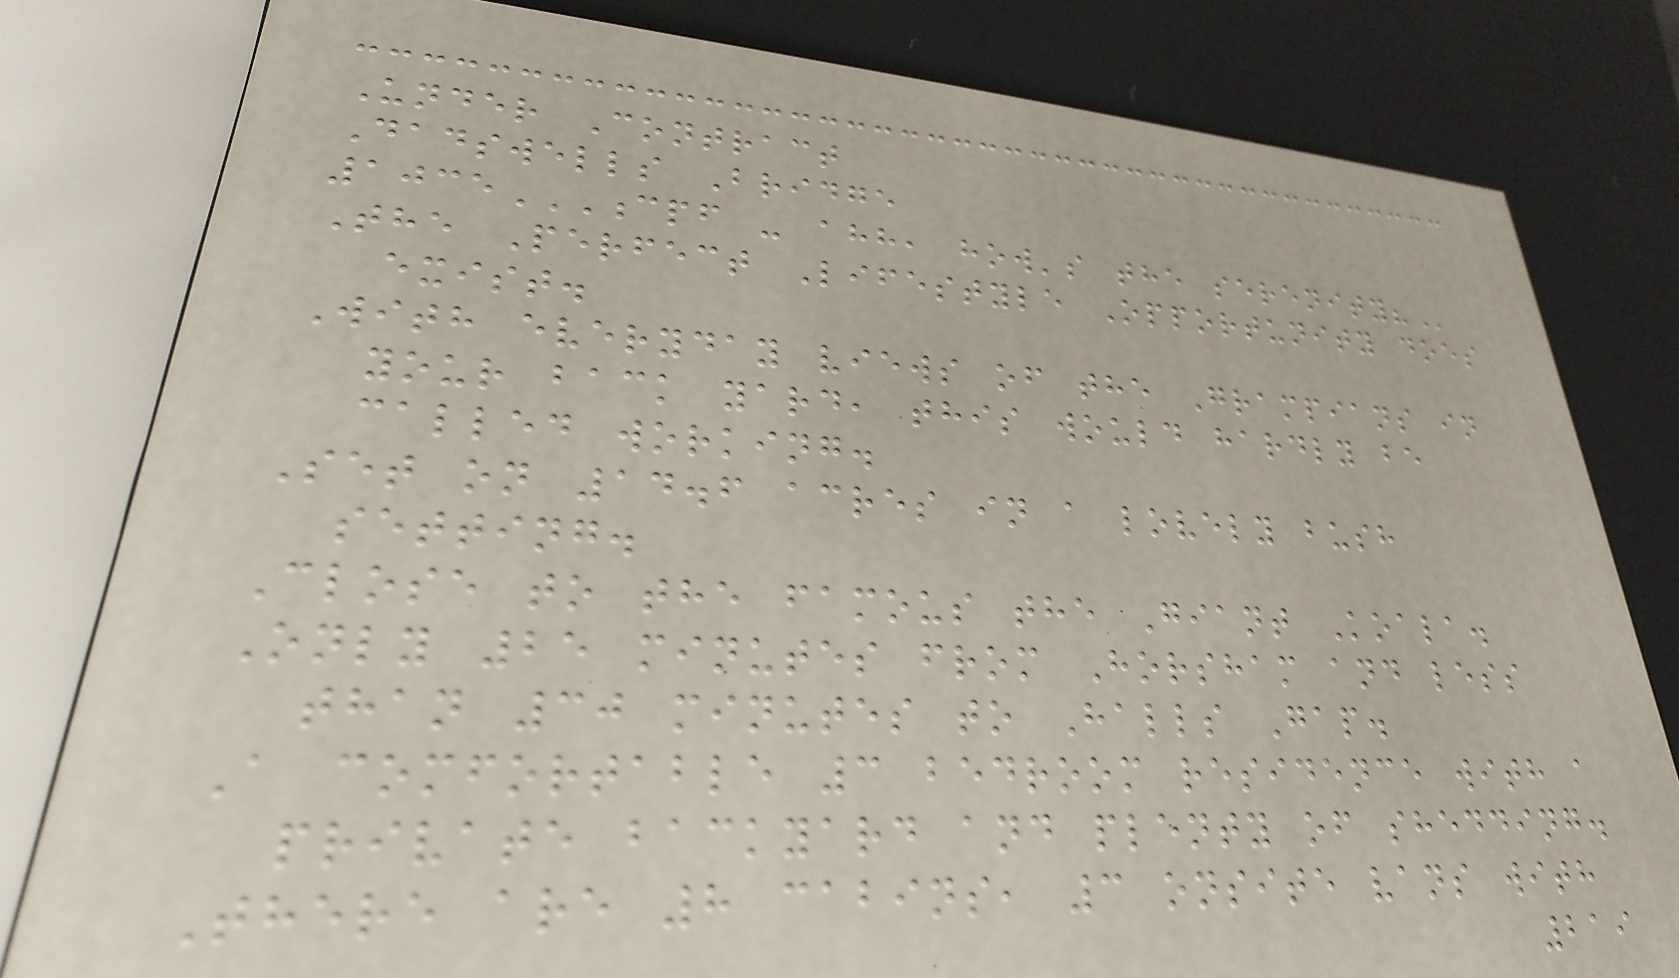Under Contract
Dadswells Bridge
1035CPF - AHH, HOW'S THE SERENITY?
The Perfect Lifestyle Opportunity does
exist.
With everyday views of the Grampians in
your back yard, this would hardly be
called working.
Set on 14.6 acres in a lovely bush
setting.
Close to the famous the Giant Koala.
Only 25 minutes from Horsham and less
than 30 minutes to Halls Gap.
A comfortable 3 bedroom residence with a
private backyard and plenty of shedding.
There are 8 cabins, 3 onsite vans with
219
